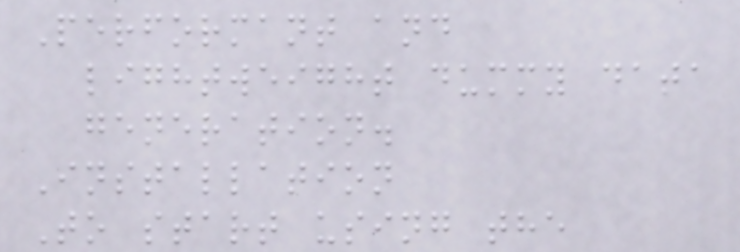Performant and
lightweight dummy data
generation.
Installation
To start using the
